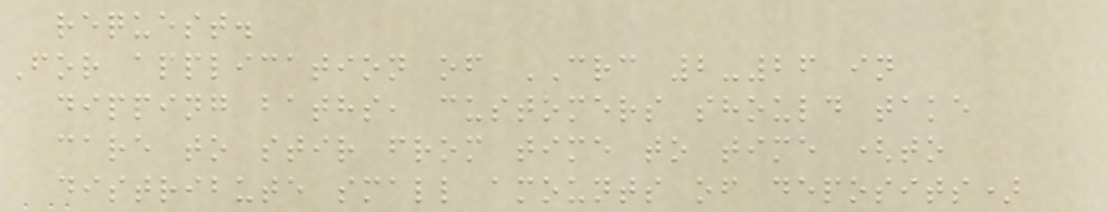request.
For application of CRC 2-26 in
dipping baths, customers should take
care to stir from time to time (to
distribute small amounts of deposits)
